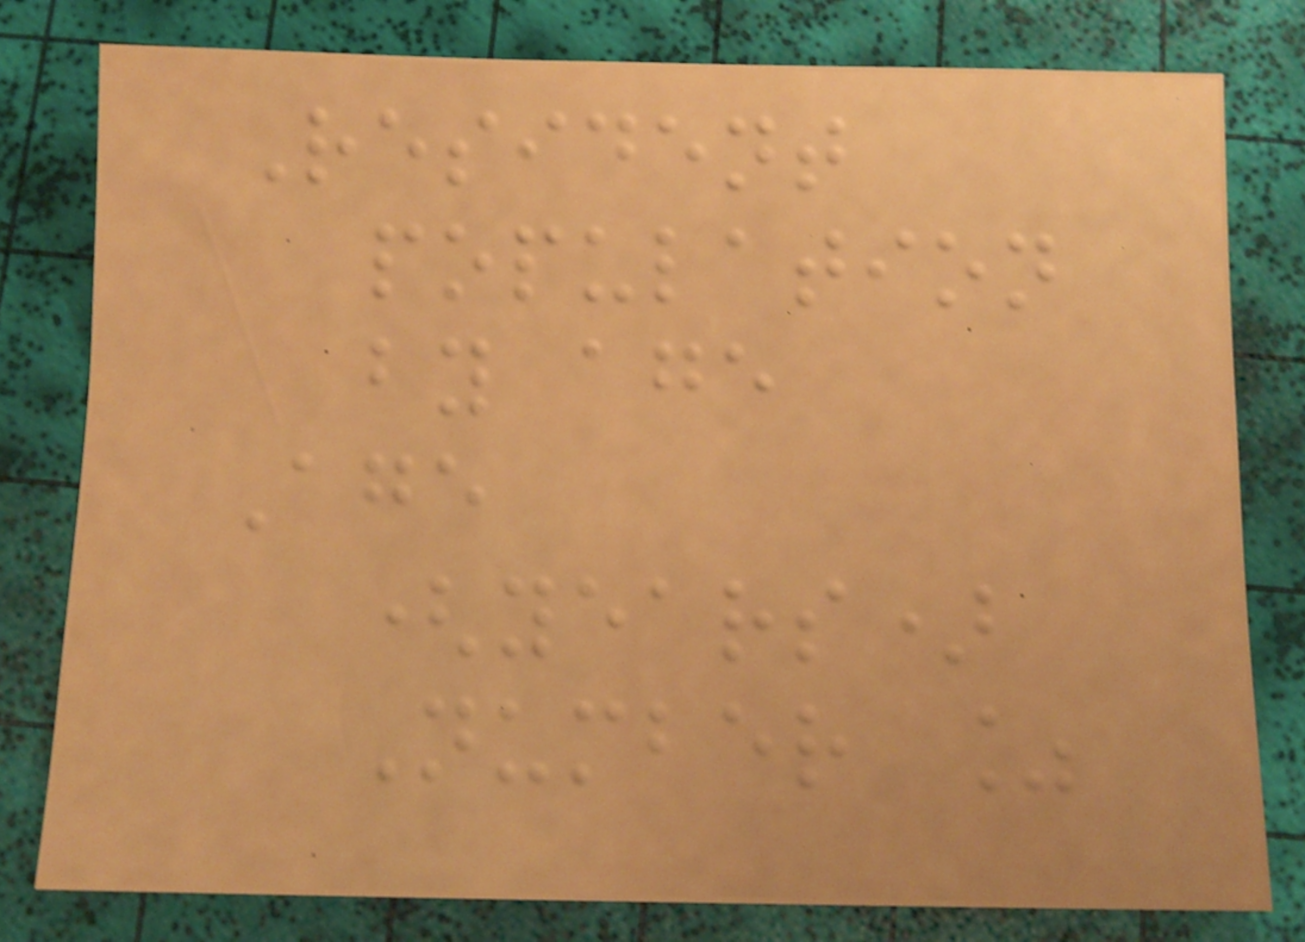Resident
population
by age
Age
(years)
Number %
